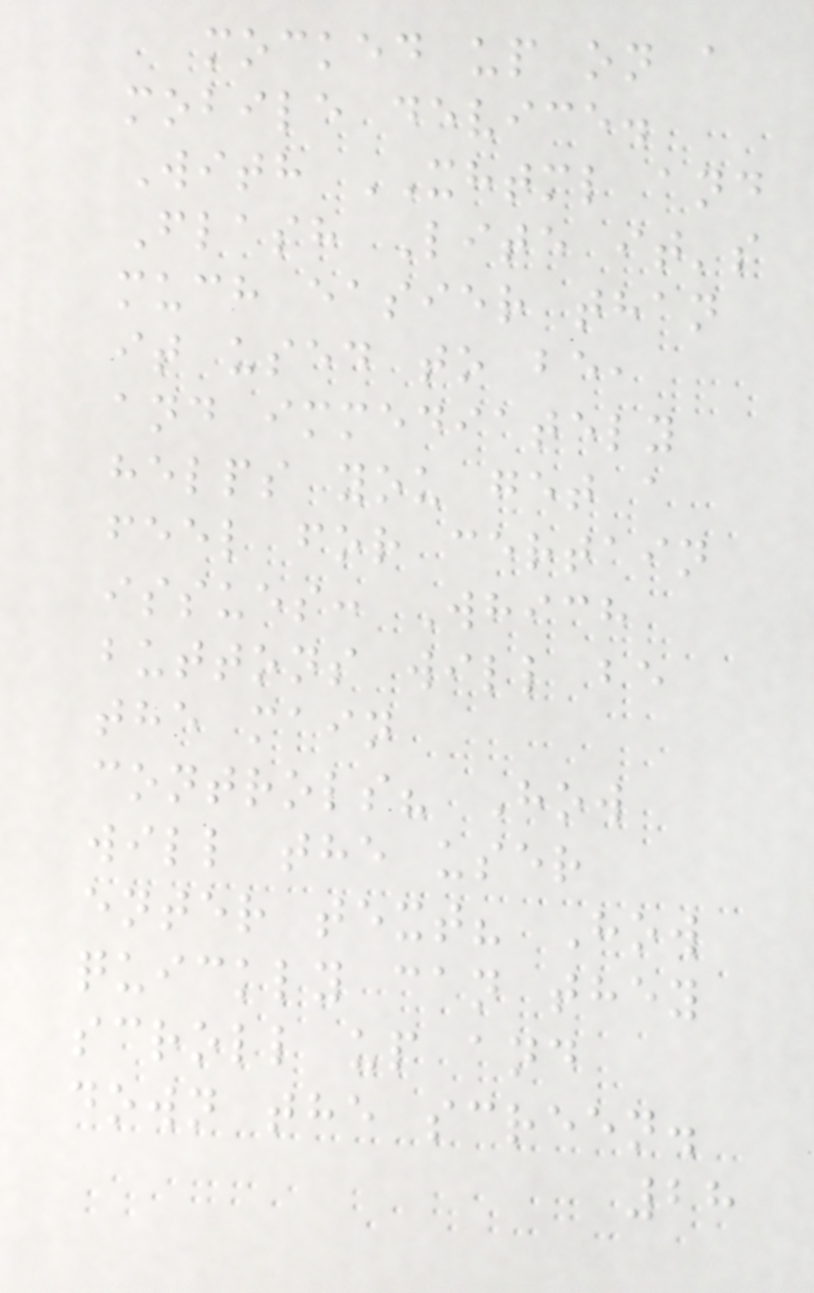mocked up on a
mobile device.
With XHTML and
Flash Lite it's
much easier than
it used to be,
and immediately
helps you get a
feel for certain
issues: Which
buttons will be
the main
controls? How
will the user
enter text? How
quickly can they
scroll up and
down the screen.
28
